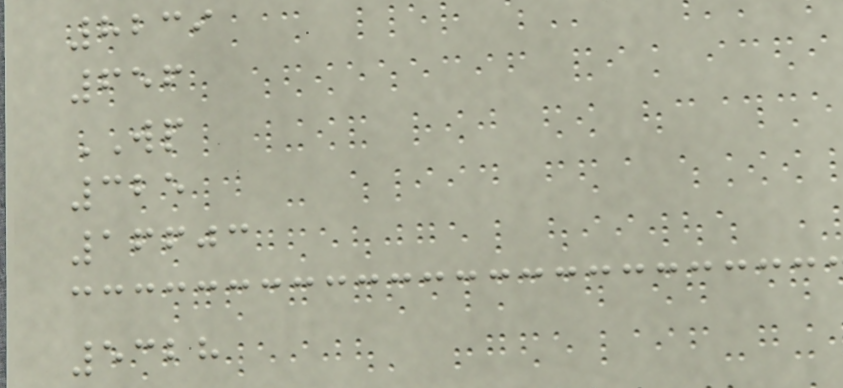8239
656
WP
325
16603
5328
